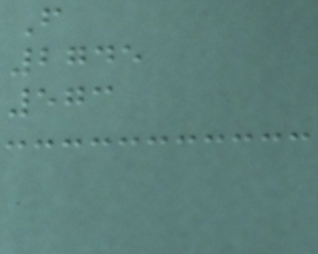F
2745
573
